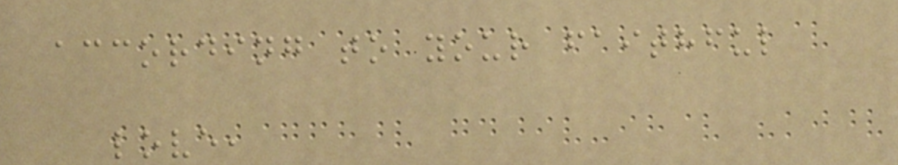according to your faithful
love,
